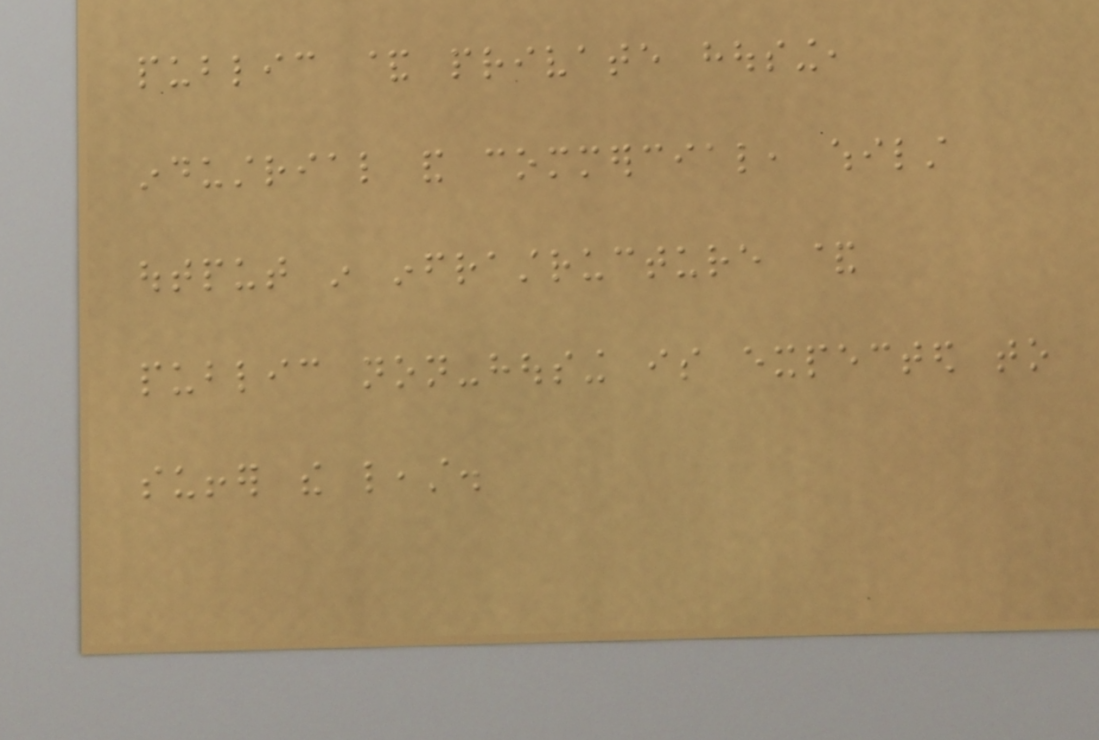public & private housing,
industrial and commercial, whilst
output in infrastructure &
public non-housing is expected to
suffer the least.
